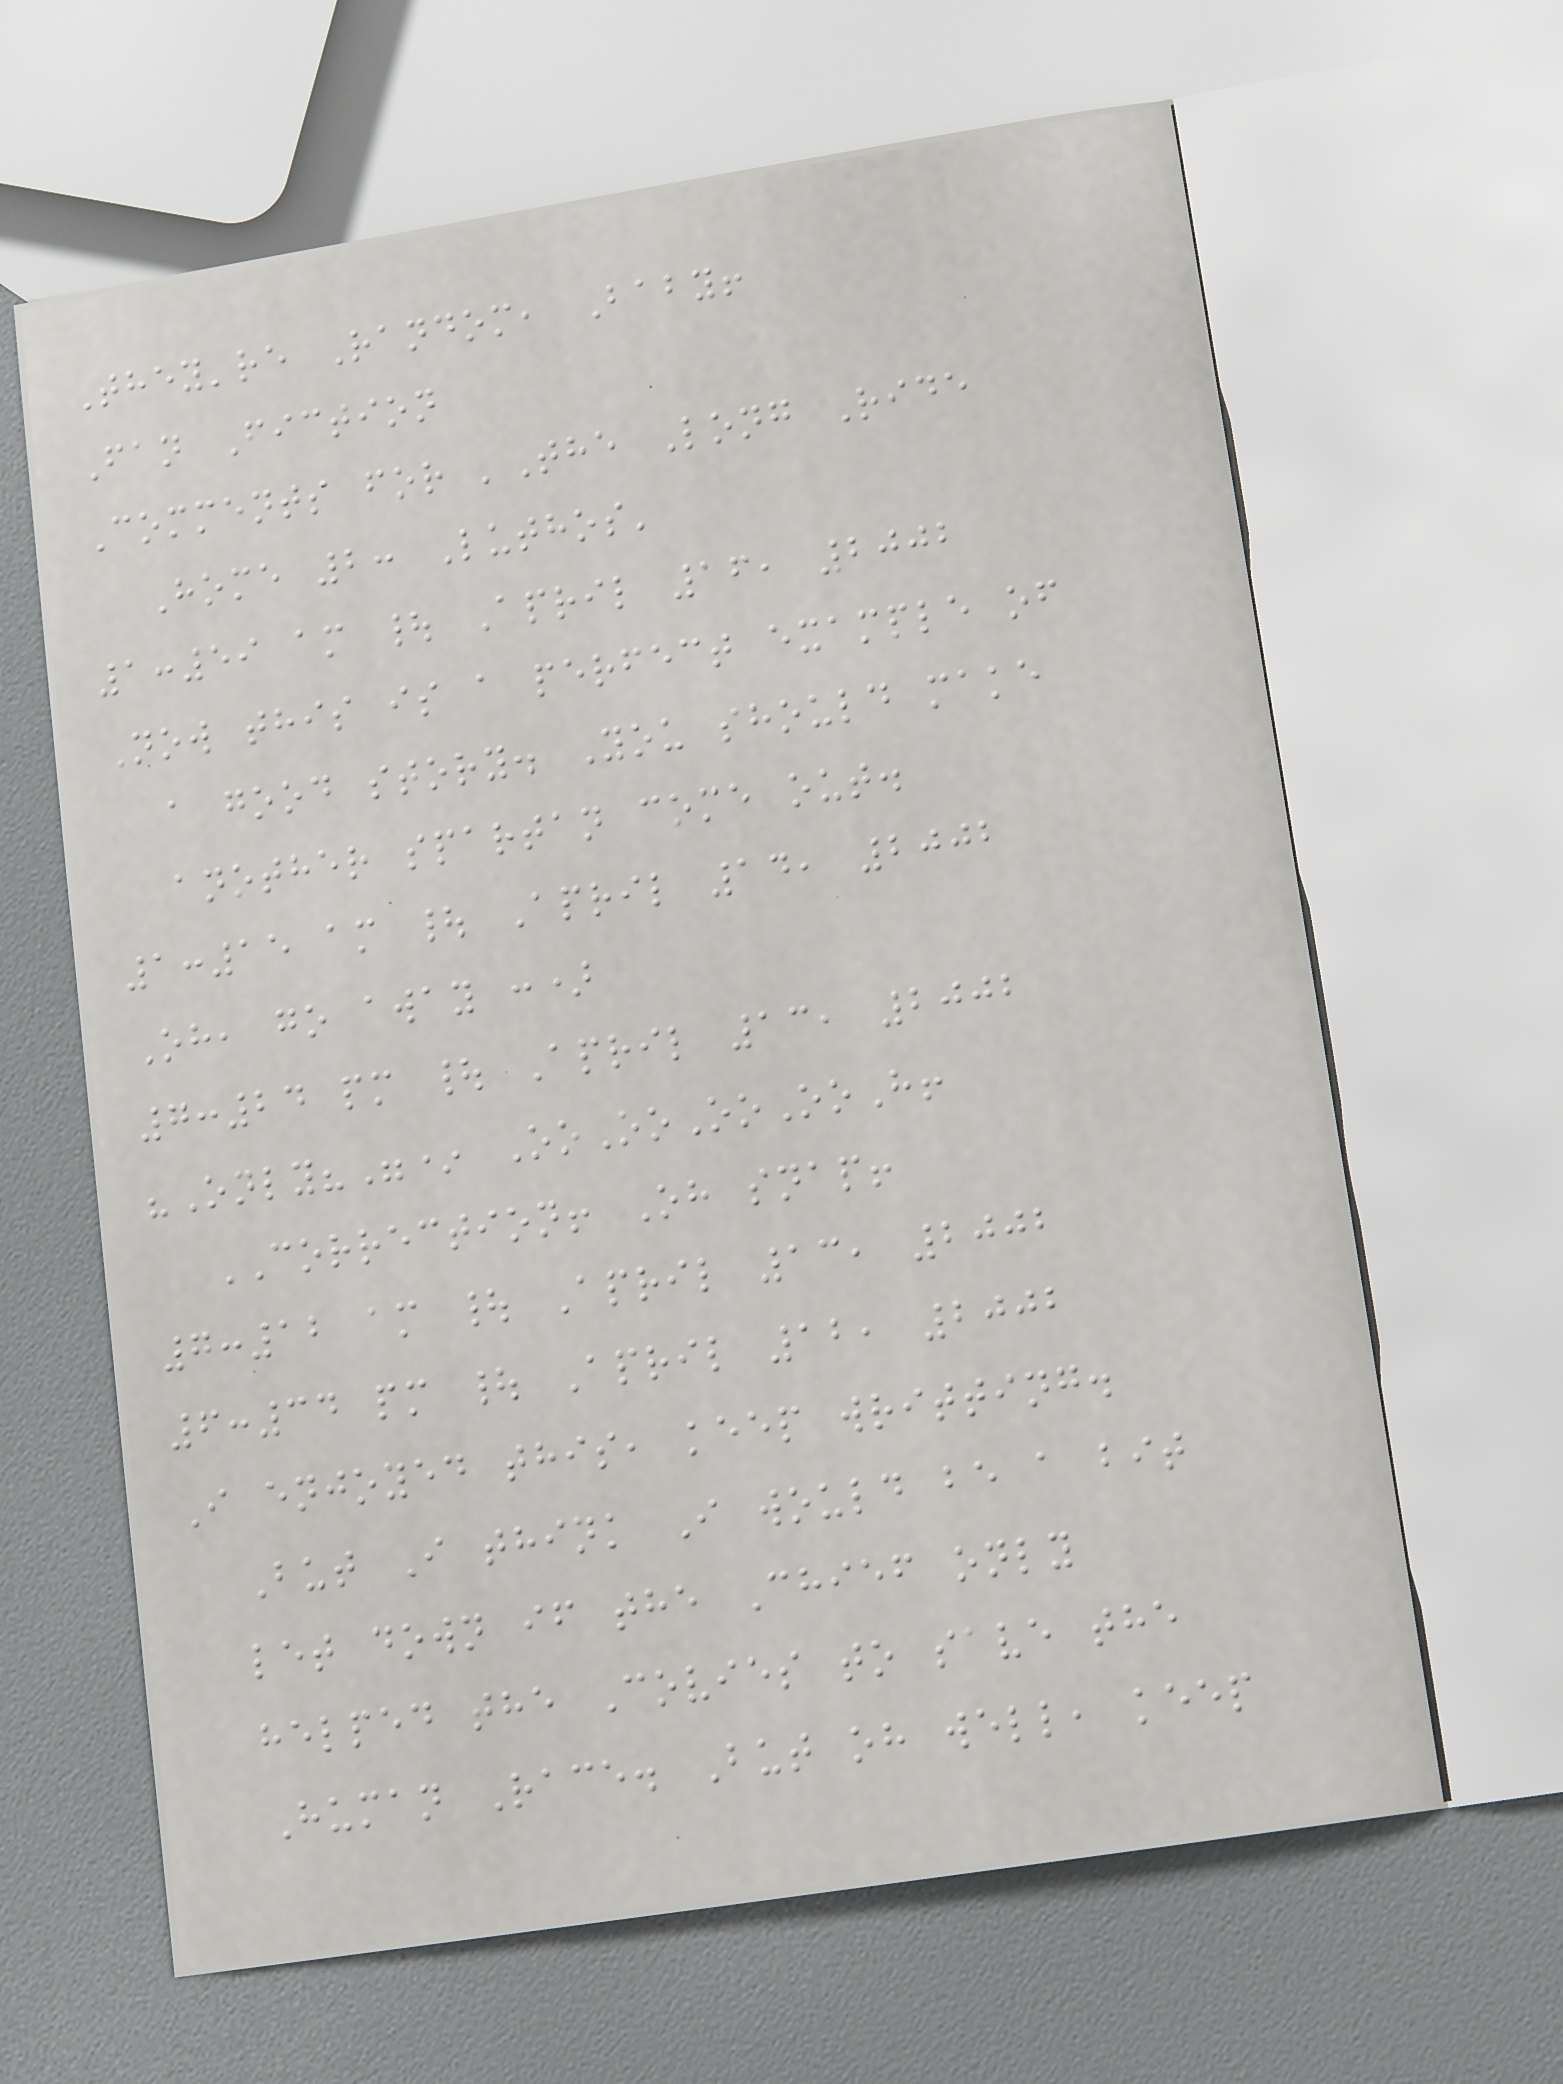They're Random, Baby!
Fan Fiction
Comments for 'The Long Ride
Home 2: Luthos'
1:59 am | April 16, 2002
Now this is a perfect example of
a good story. You should make
another spartan come out.
1:15 am | April 14, 2002
Oh, go away :)
7:24 pm | April 13, 2002
"Only?"* OoOoOoOoH!
CORRECTION! Oh snap!
7:12 am | April 13, 2002
6:34 pm | April 12, 2002
I enjoyed this, keep writting.
But I think I would be a bit
let down if the Chief only
helped the Covies to save the
Human Race. But oh well, keep
